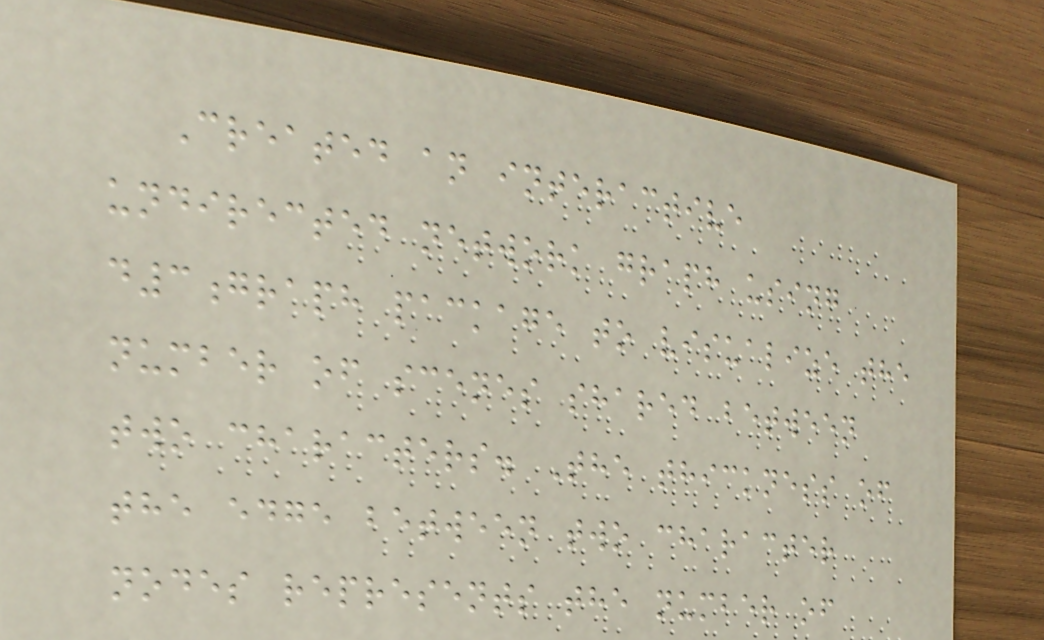Created an interactive
undirected network graph using
d3graph package to visualize the
number of scenes shared between
two characters. The thickness of
the edge between two character
nodes represents the number of
